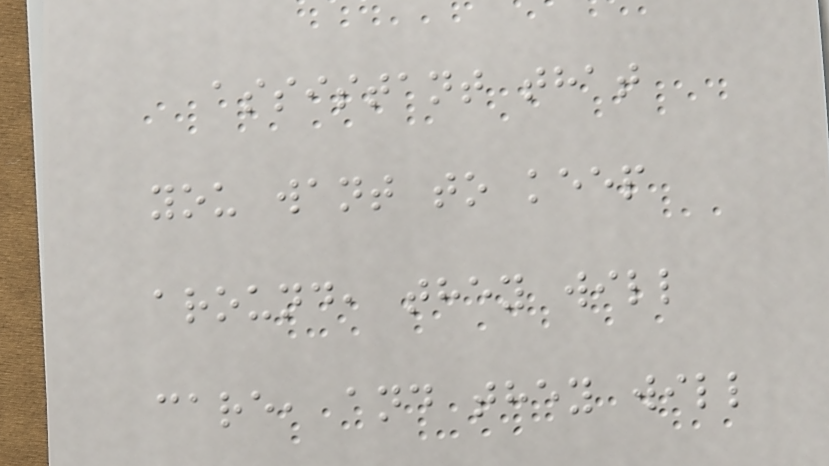assistant that
you want to keep
around, they will
care, and they will
